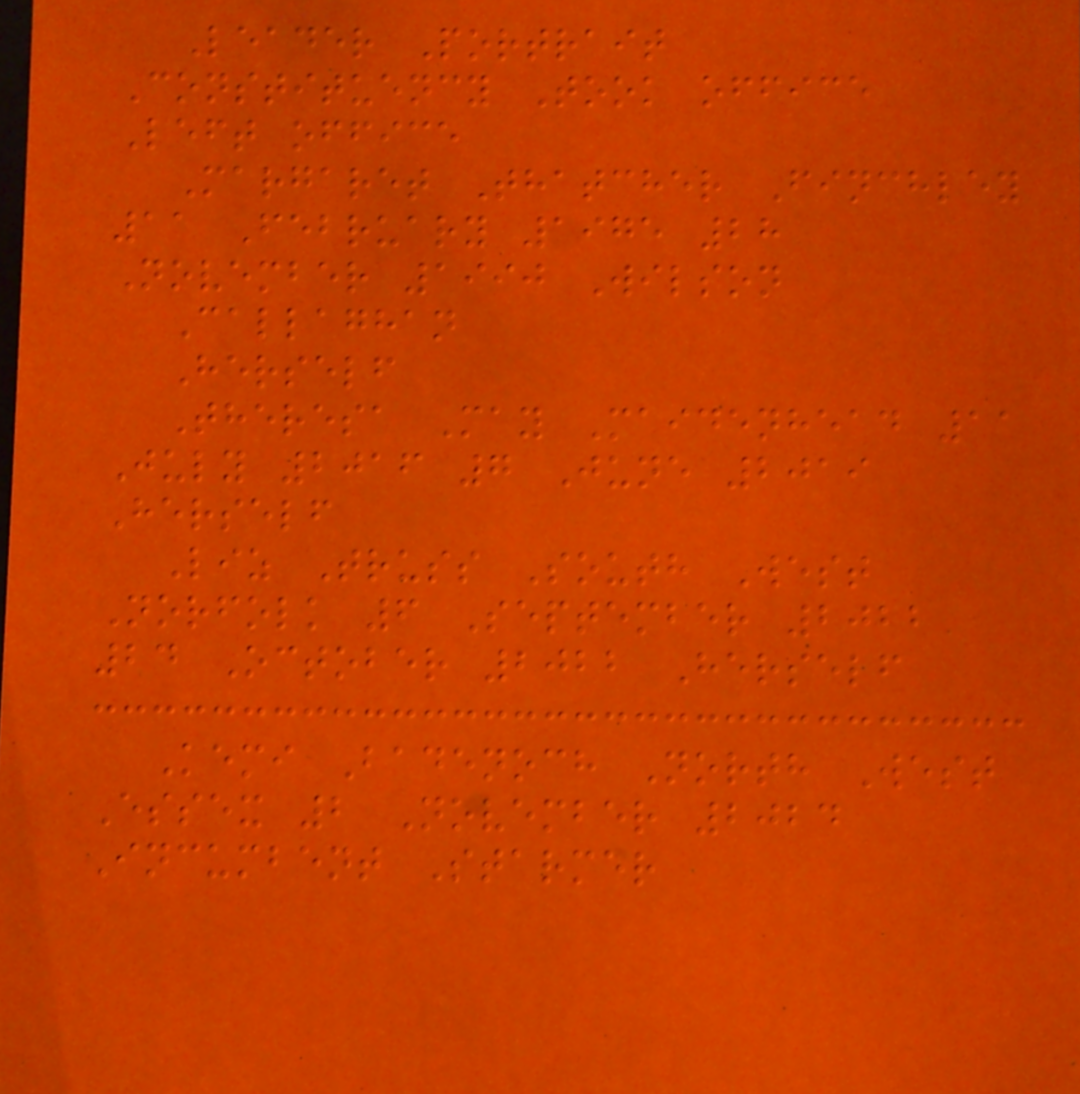Leader Portrait
Constituency Took office
Left office
Margaret Thatcher Finchley
11 February 1975 28
November 1990 Wilson
Callaghan
Herself
Theresa May Maidenhead 11
July 2016 7 June 2019
Herself
Liz Truss South West
Norfolk 6 September 2022
24 October 2022 Herself
Kemi Badenoch North West
Essex 2 November 2024
Incumbent Starmer
